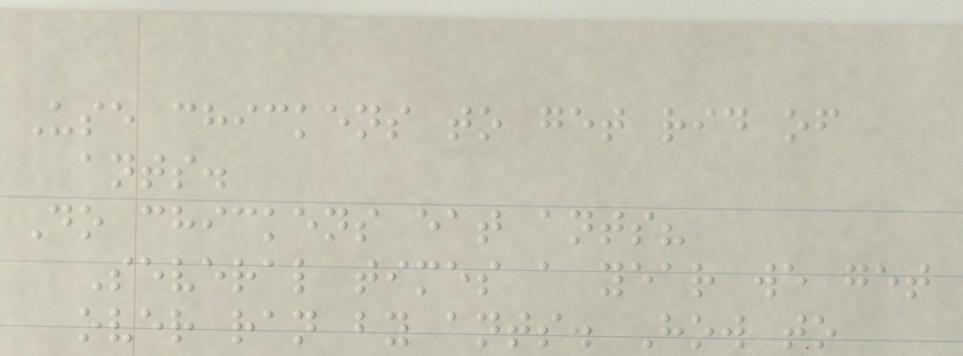Use chickens to get rid of
ants.
Do chickens eat ants?
Several times a year we get
over ran by ants. How to
